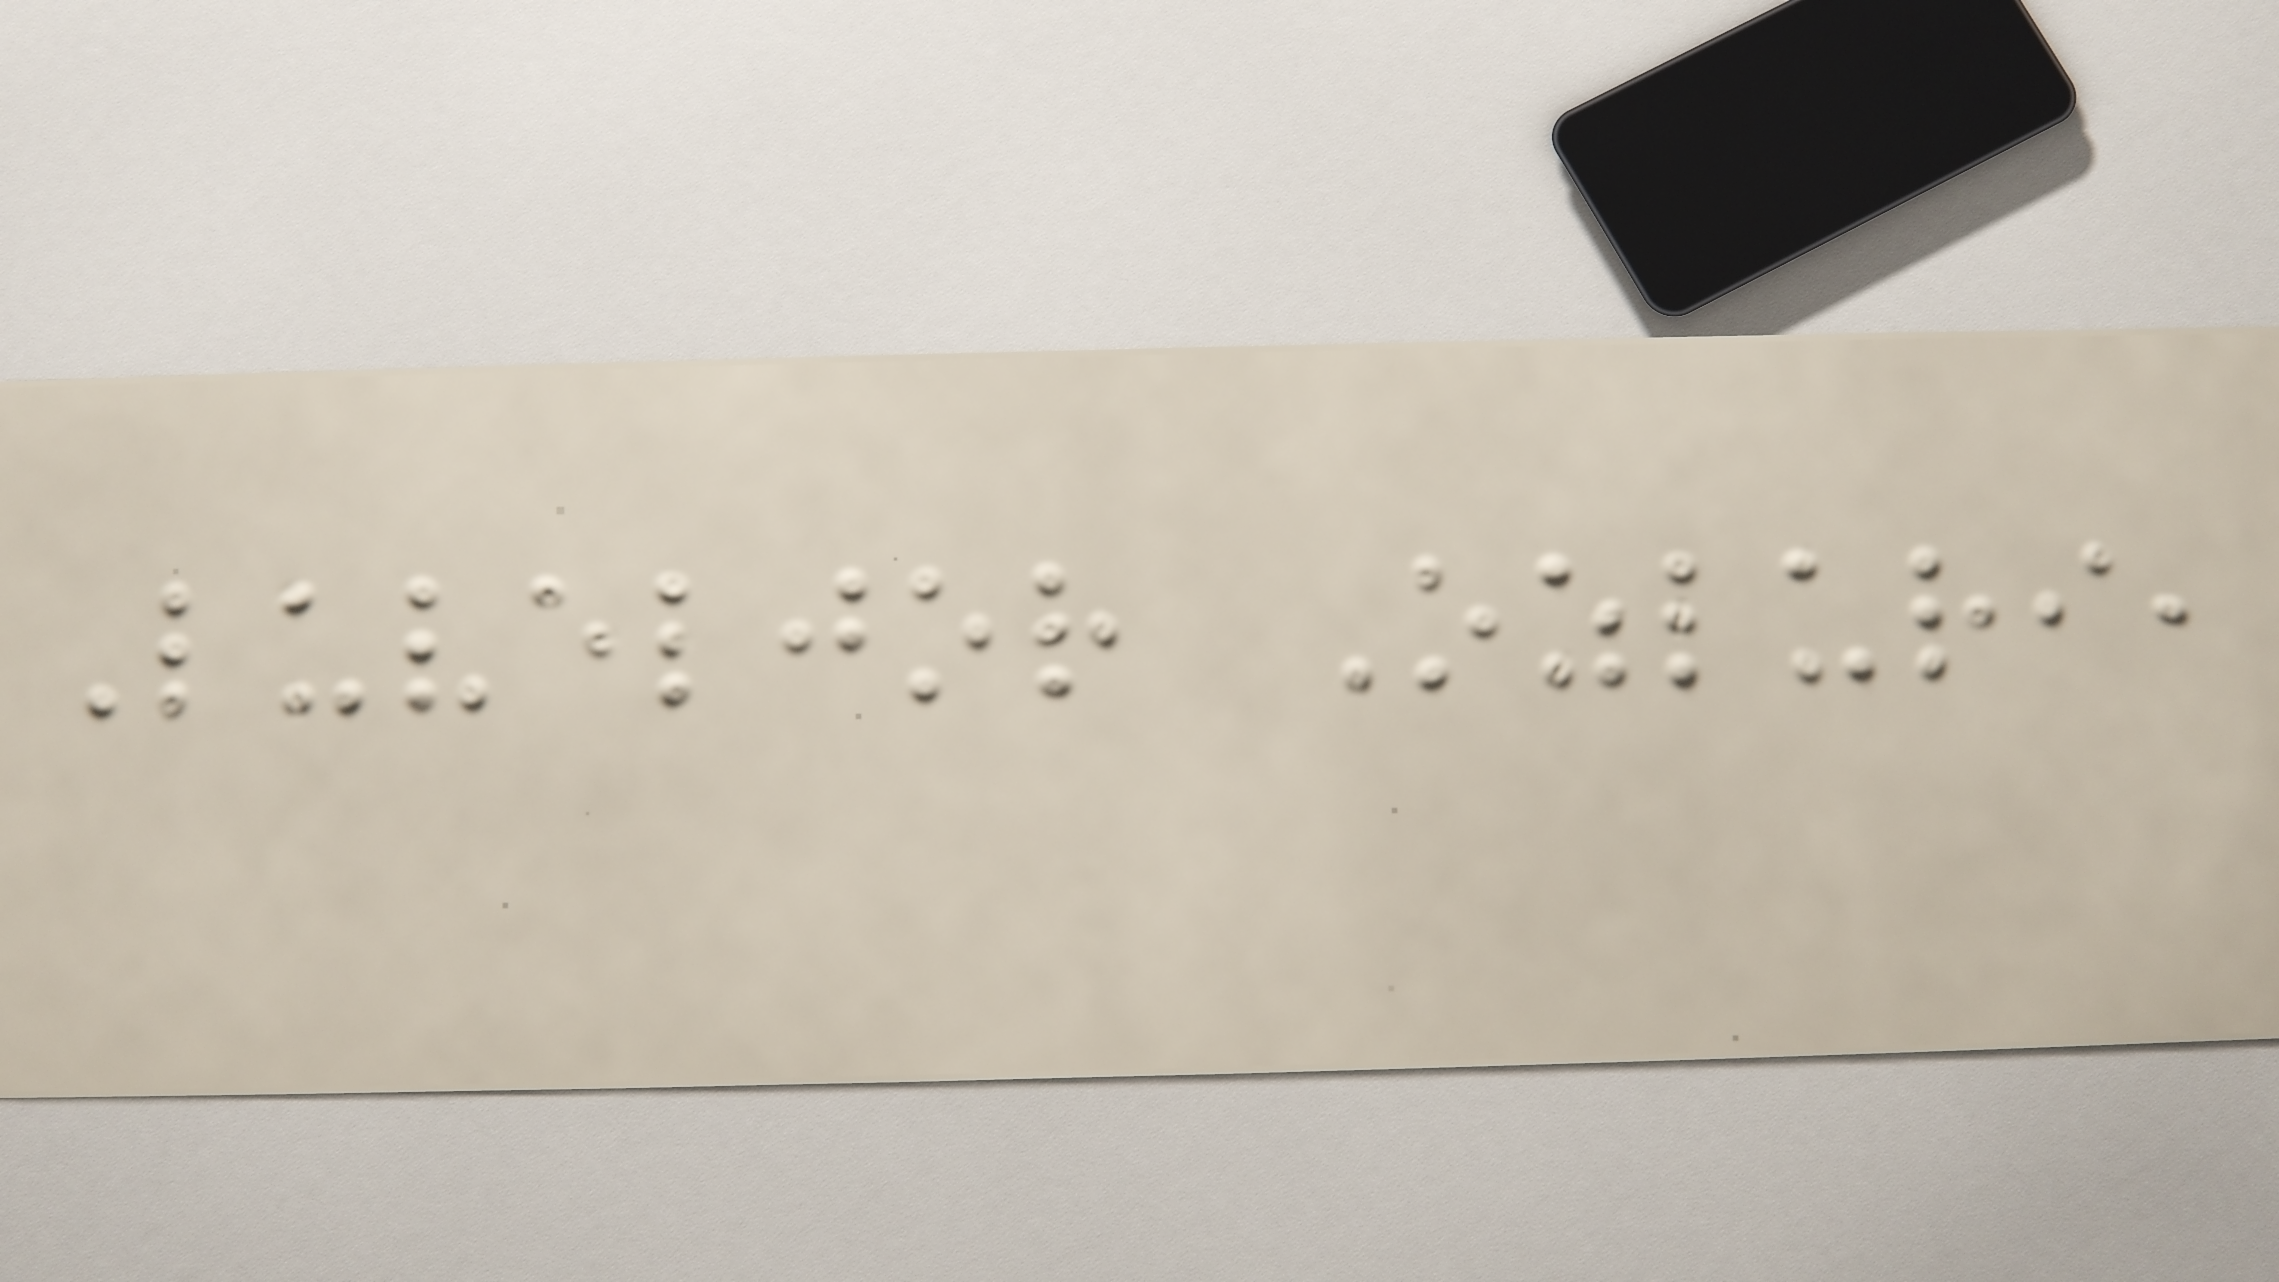Luveljor Ozluri,
